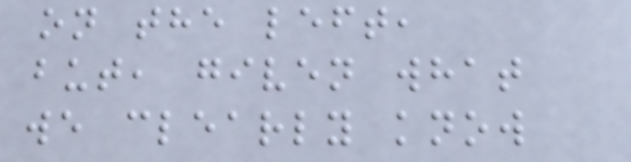on the left,
but, given what
we clearly know
